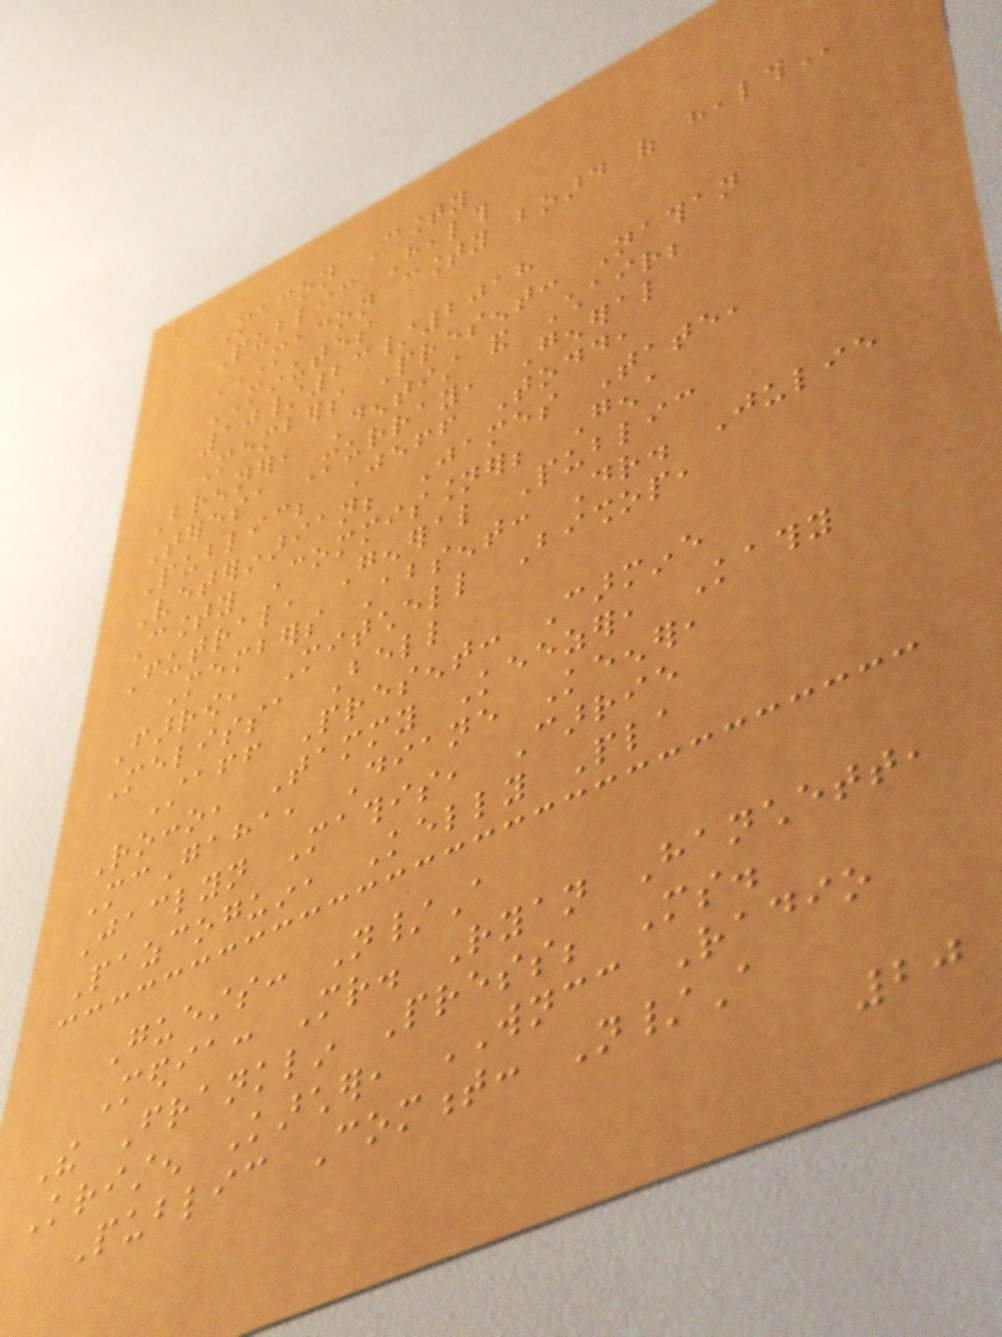Macon County
Public Health
MACON COUNTY BOARD OF HEALTH
MINUTES
10/23/2018
Members Present: Nathan
Brenner, Dentist and Chair;
Teresa Murray, General
Public; Jeff Todd,
Veterinarian; James Tate,
County Commissioner; Gena
Futral, General Public
Members Absent: Dr. Julie
Farrow, Mitchell Bishop,
Melissa Bell
Staff Present: Carmine
Rocco, Tammy Keezer, Kathy
McGaha, Diane Keener,
Jaclyn Mathis, Carrie
Pazcoguin, Kelly Pla
Guests: N/A
Media: Mr. Ryan Hanchett,
The Franklin Press; Ms.
Kristen Karcher, WNCC Radio
Public Comment: N/A
20
